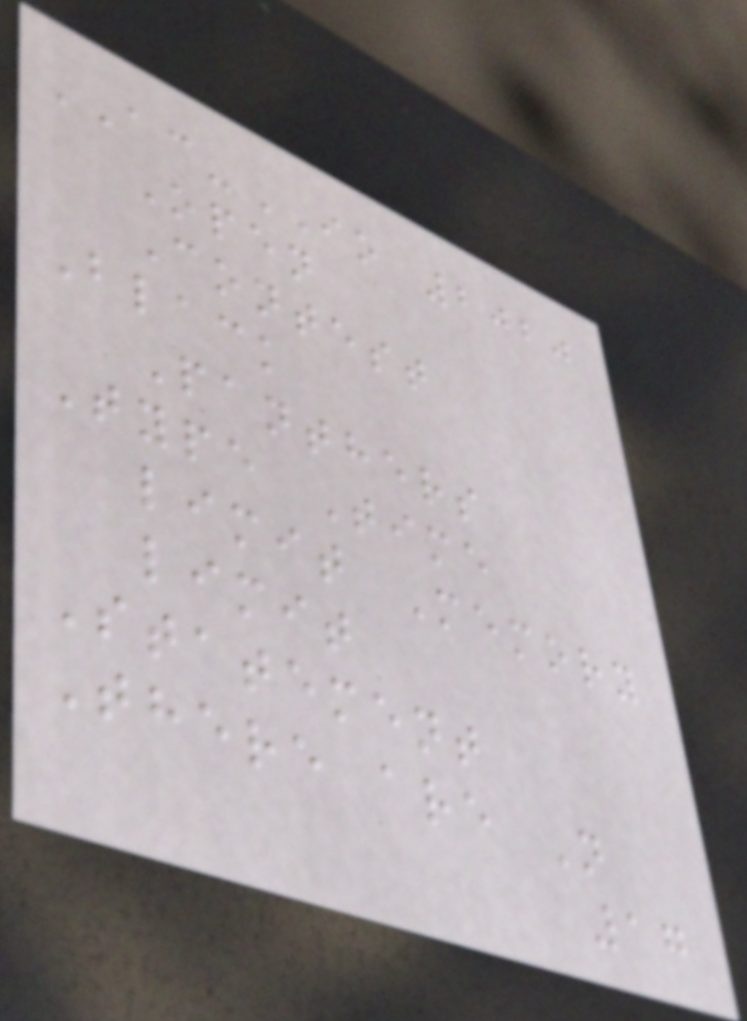AC-IO 2020
Open
Contest
Black
Panthers
Type Time
limit Memory
limit
Statement
There are N
17
